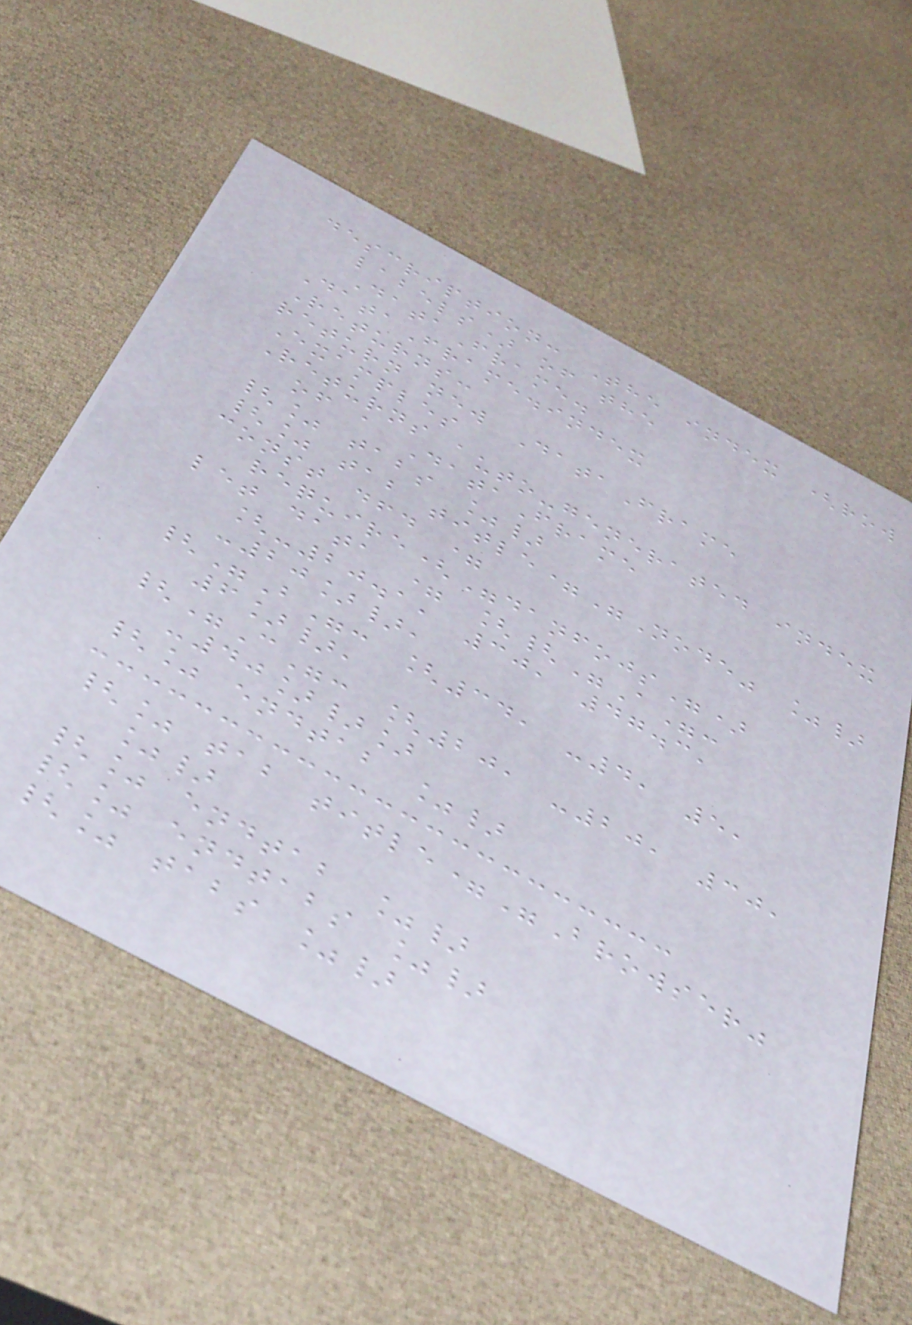description: The index (row
labels) of the
DataFrame.
DataFrame.index
Returns:
return new DataFrame
Examples
Returns auto-generated index
of a DataFrame
{% tabs %}
{% tab title="Node" %}
const dfd =
require("danfojs")
let data = [{"A":
[-20.1, 30, 47.3,
-20]},
{"B": [34, -4, 5,
6]},
{"C": [20, -20, 30,
-40]}]
{% endtab %}
{% tab title="Browser"
%}
{% endtab %}
{% endtabs %}
{% tabs %}
